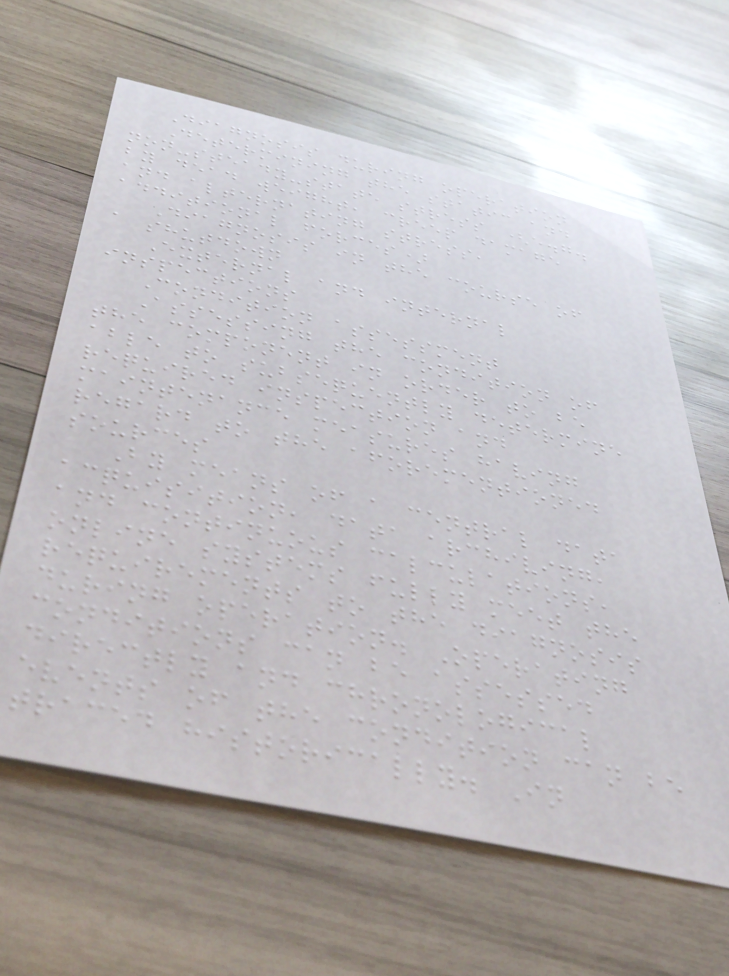Diagnosis during operation
Determining the static and
non-steady-state stress (e.g.
by dead weight, creep damage
and alternating stress,
additional forces)
Diagnosis in the course of
a shutdown
External and internal
inspections
Condition assessment
Assessing the condition of
the component in order to be
able to subsequently determine
required inspection and
maintenance measures having
regard to the aforementioned
sources
By means of a central data
acquisition, data archiving,
and continuous calculations,
online systems fully meet the
requirements to the diagnosis
during operation. Operating
conditions can be assessed
directly and chronological
events of the condition can be
traced historically. In
